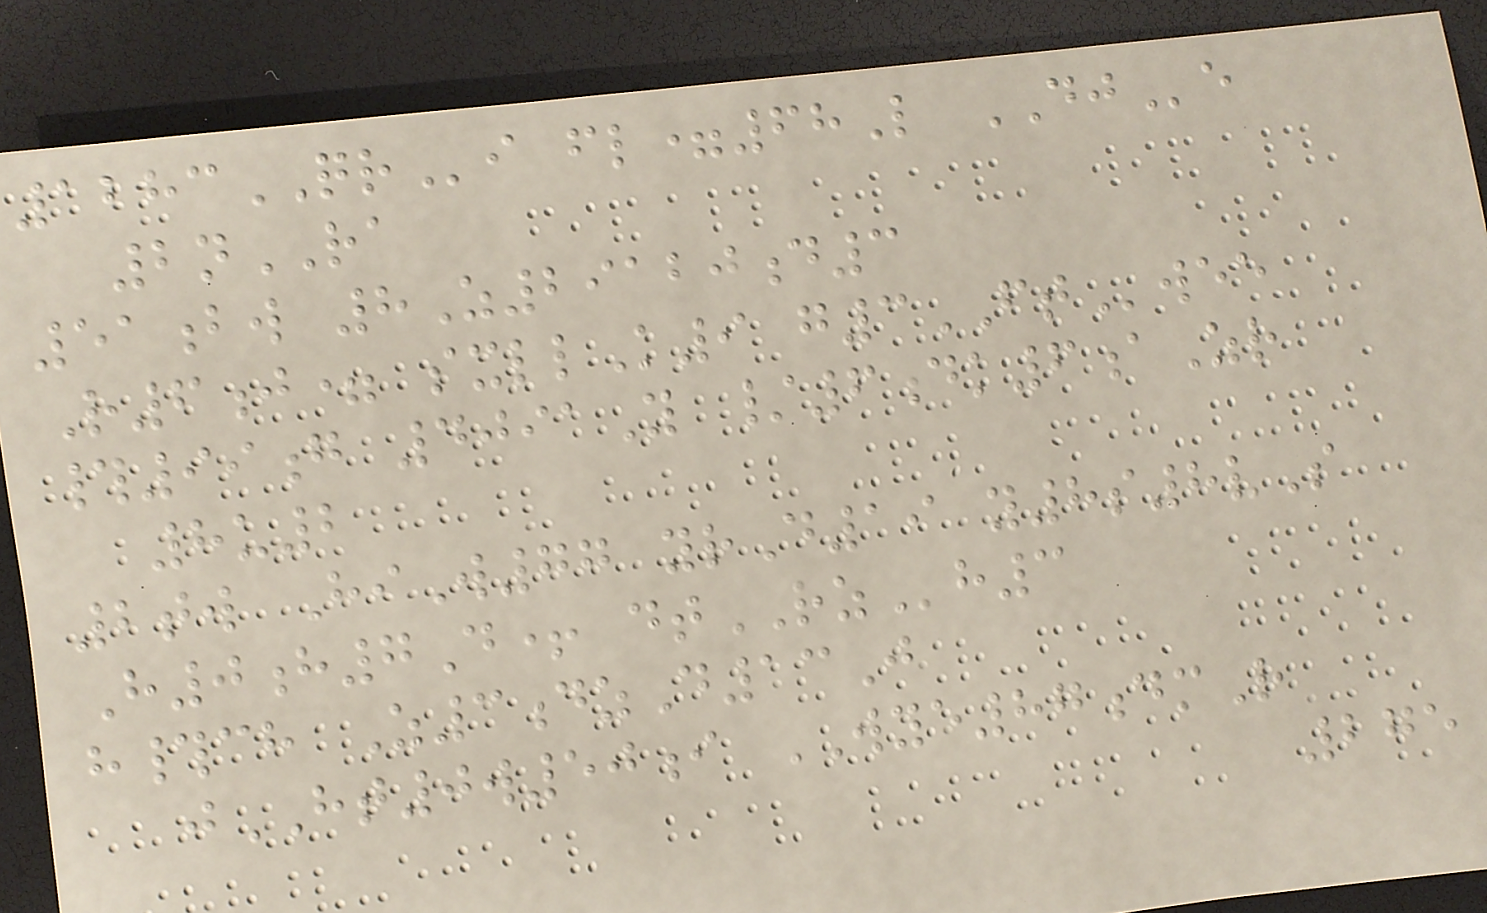1283QRi fl=68L DJe
2nRA
51bw 8Z29120d3
R6j= sxllK9 g3FTwee
#99g 4091Y /6dk6aZr
8u2
2tw HiW77 yrD19 y8s8vS
H0h7D+ dtRZh3
h#ch Z3dzD13J
jHT0w50i WYE87dmR
275
